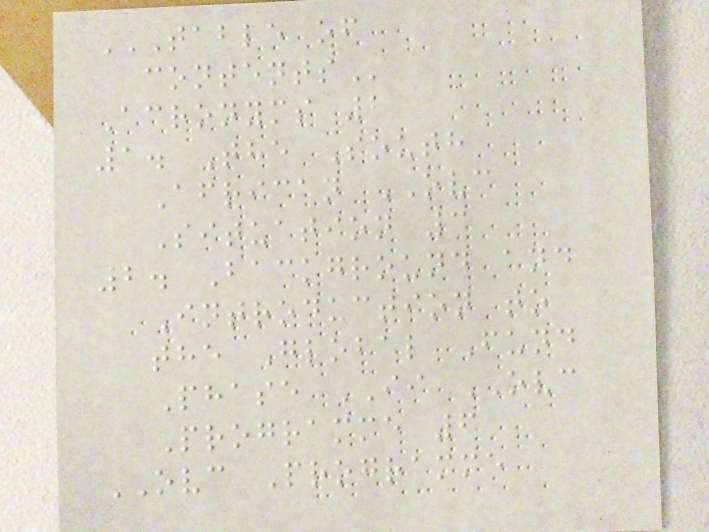TABLE OF
CONTENTS
Acronyms 2
1. The South
African OVC
Situation 3
2. Background and
Introduction to
the Global Fund
Phase II OVC
Programme 6
OVC Programme
